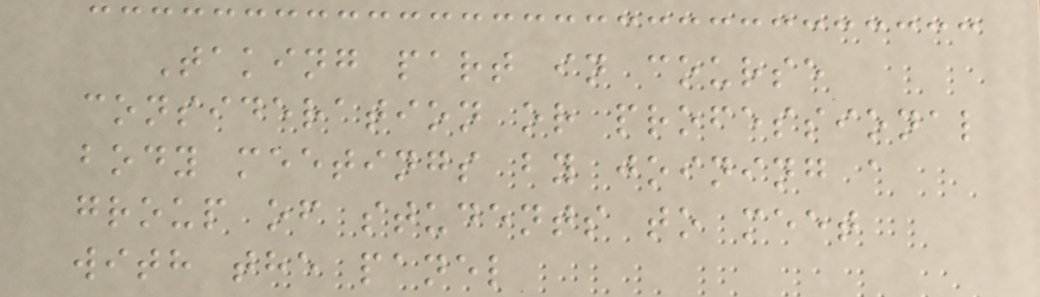Taking part in course
consideration or professional
body meetings by joining a
group of students to meet
with the panel
